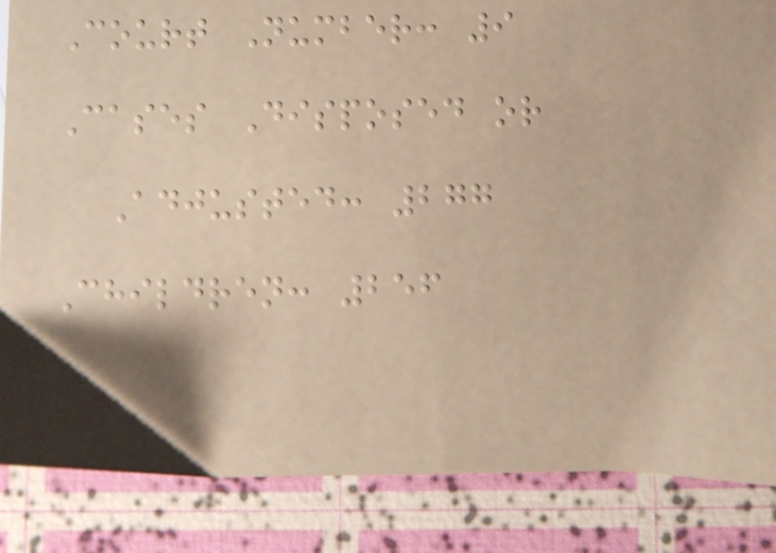Court Number: 9
Cases Disposed or
Adjusted: 277
Children: 256
